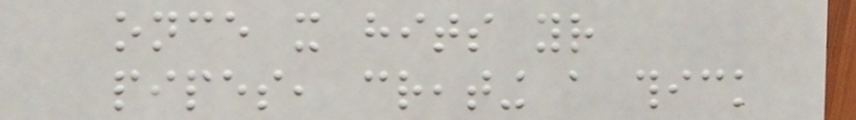once it hits your
pipes, creating a thick
